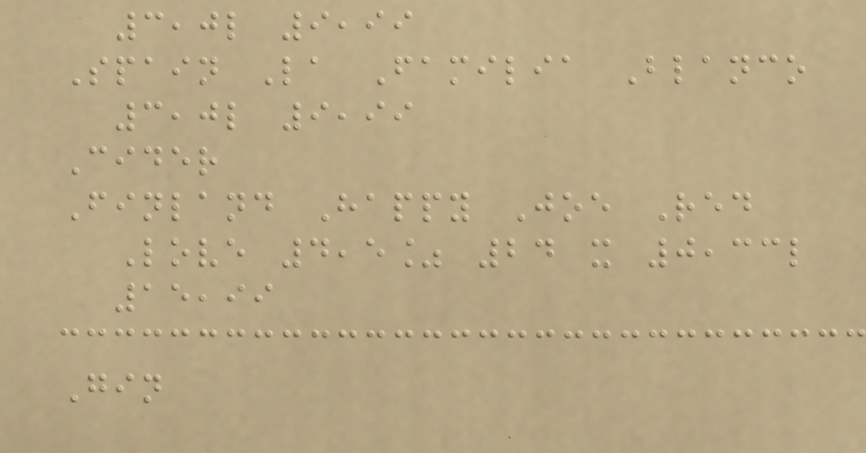3,0l 9,99
Spain La Familia Blanco
3,0l 9,99
Cider
Finland Happy Joe Red
Love 4,5% 24 x 0,33l
15,99
Gin
